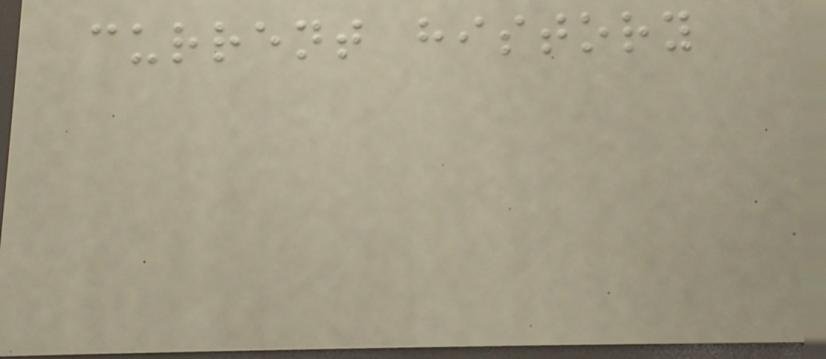current history
